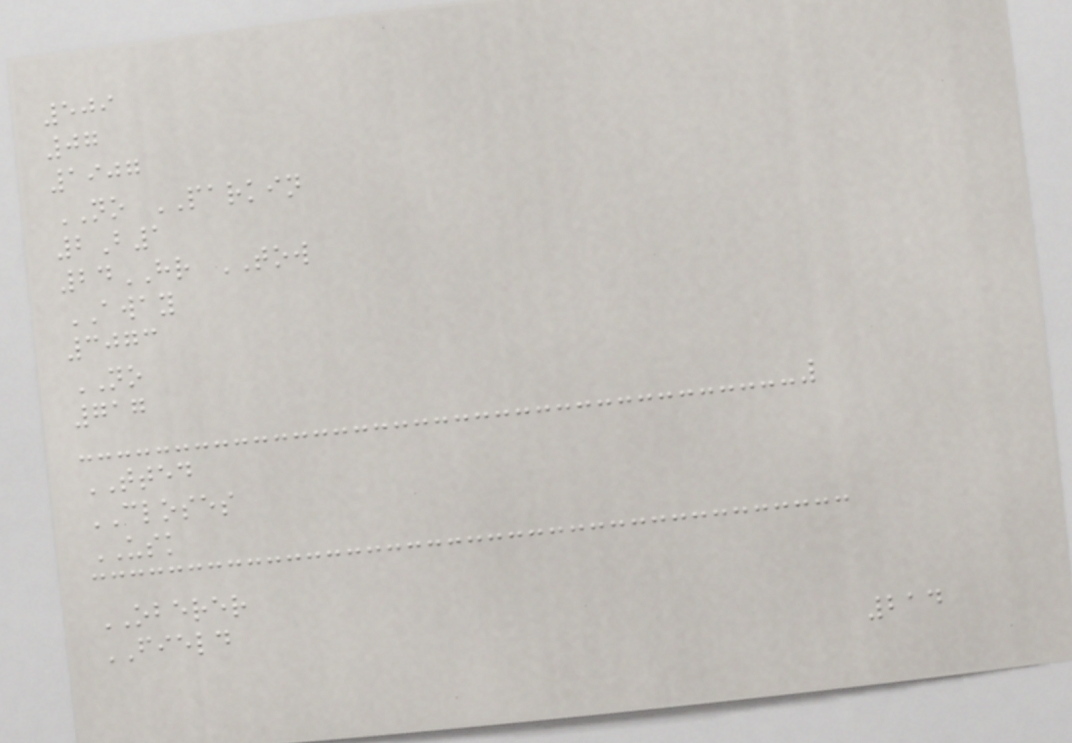509
07
1907
NO PARKIN
2B1
24HR TOW
AWAY
3073
NO
717
TTED
CLOSES
USK
OBERER
FIELD
214
